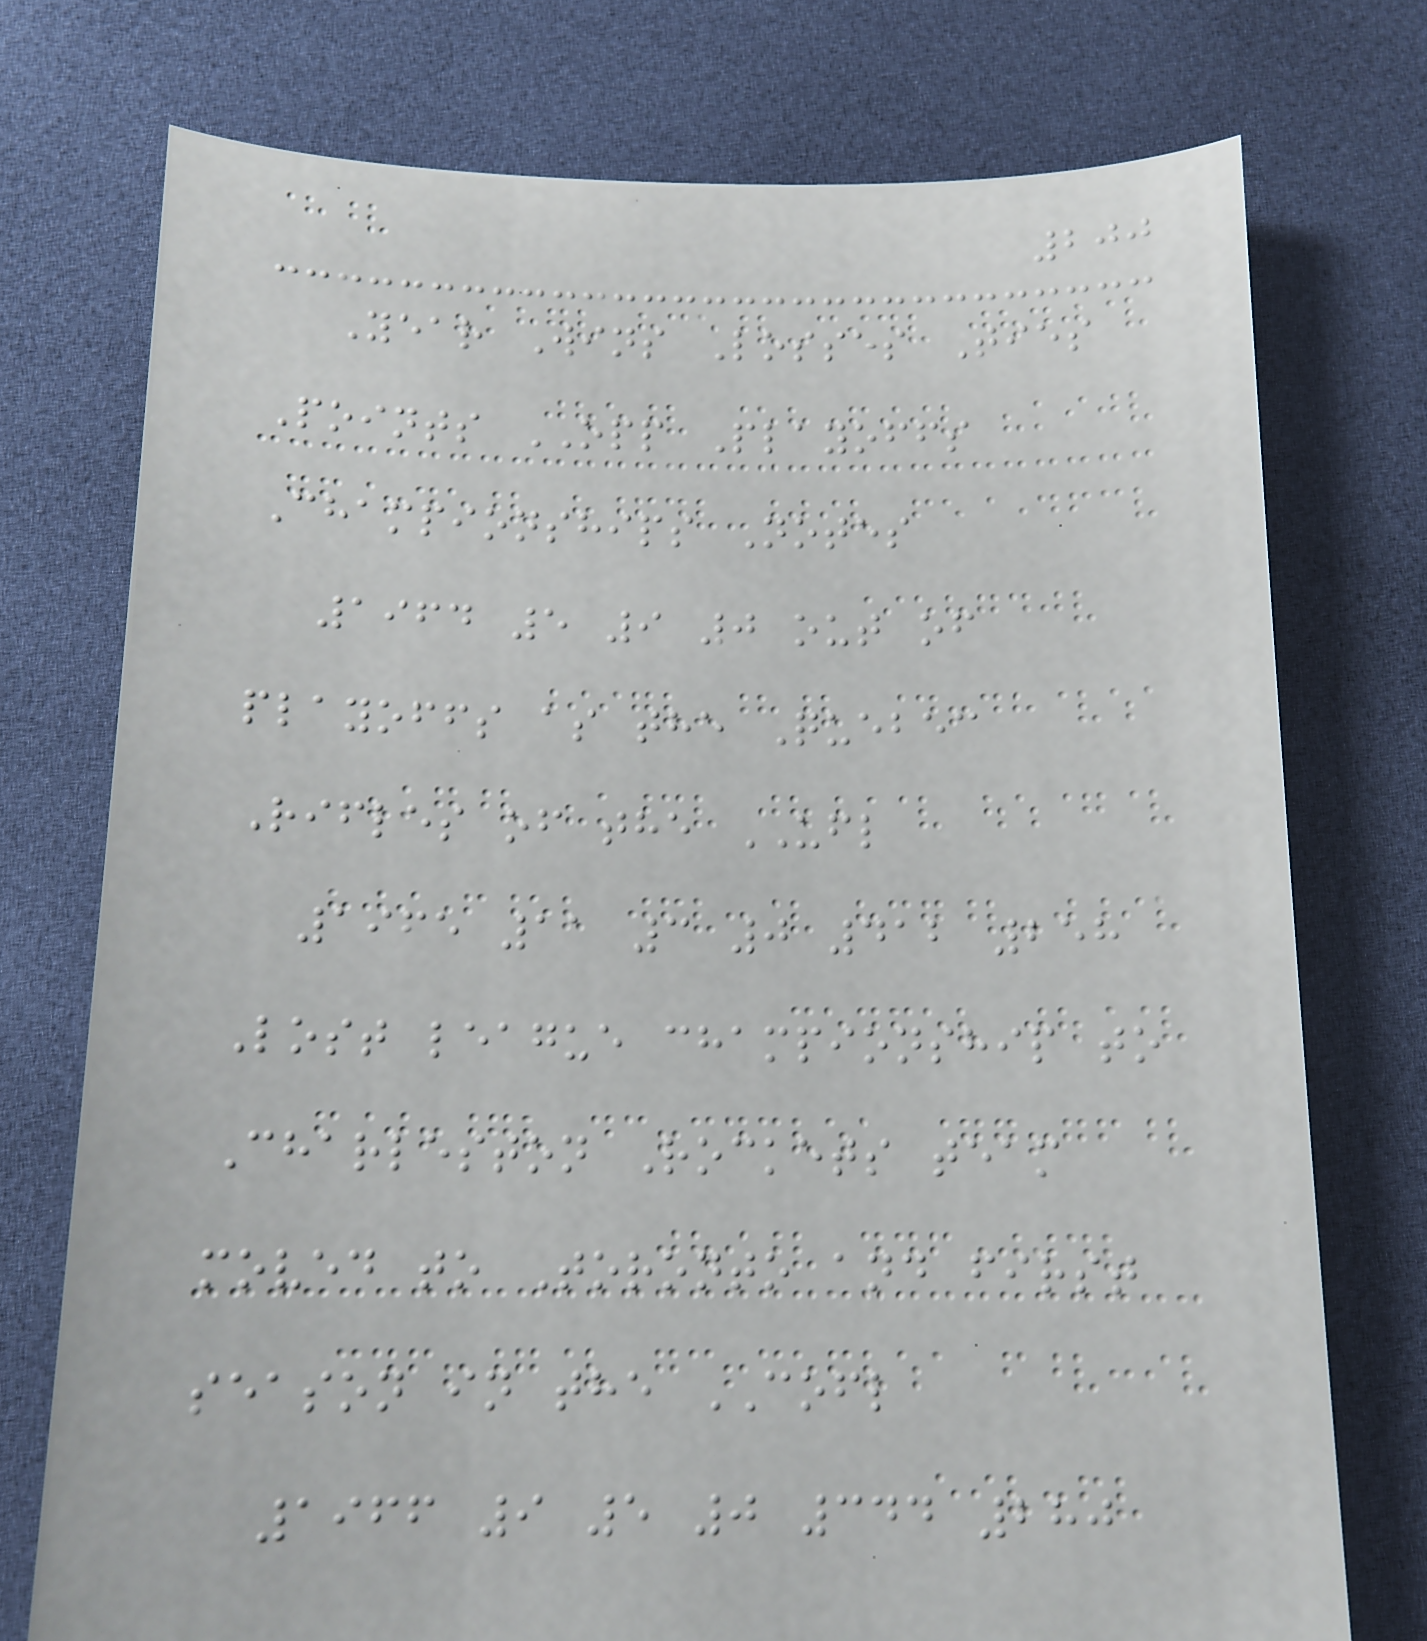200
Year Wins Losses Ties
Points OPP Playoffs
Championships Notes
1964 5 9 0 out of
playoffs as the Quebec
Rifles of the UFL
1965 11 3 0 412 258
Lost league championship to
Charleston Rockets team
moved to Toronto and first
season in the COFL
1966 9 5 0 344 280
